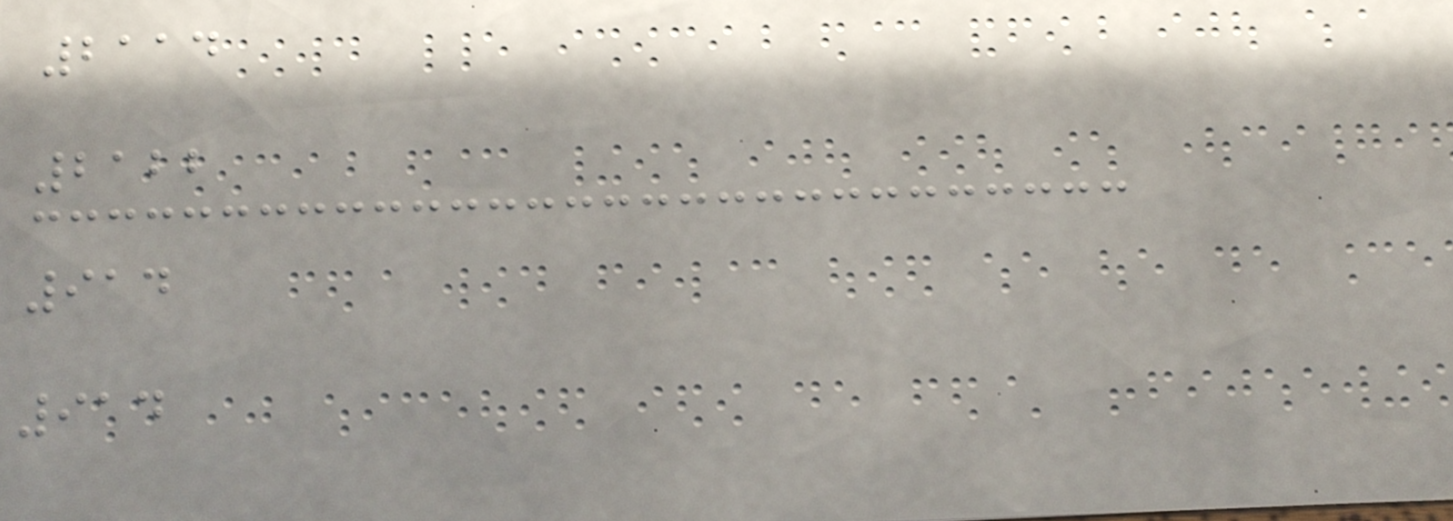2114
2122
914
914
